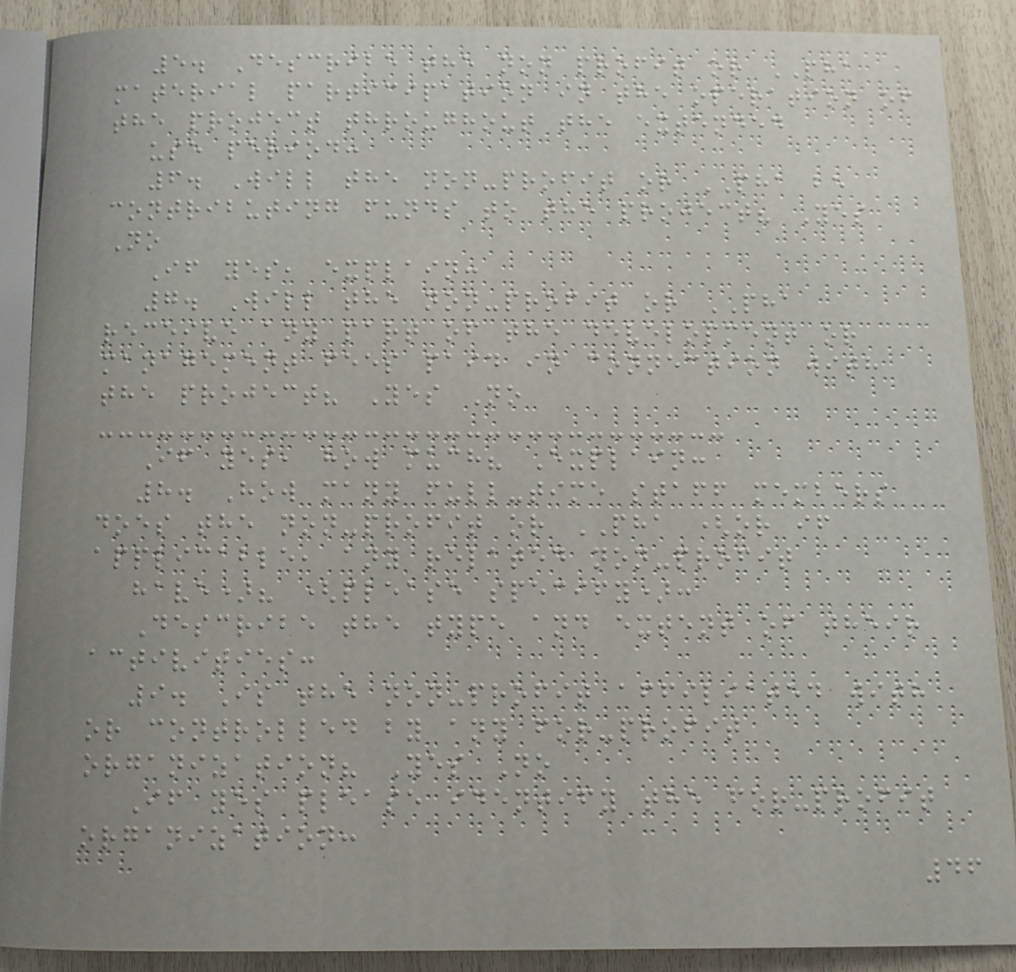5. Describe the non profit or PHA
material participation in the operation of
the project throughout the extended
use period:
6. Will the non-profit or PHA be
contributing funds to the project? Yes
No
If yes, explain:
7. Will the non-profit or PHA
receive any part of the development or
management fees paid in connection with
the project? Yes No
If yes, how much? Explain:
8. How many full-time staff members
does the non-profit or PHA (or if
applicable, any related non-profit
have)? (please specify):
Describe the type and extent of their
activities:
9. Is the non-profit affiliated with
or controlled by any for-profit
organization? Yes No
If yes please identify the for-profit
organization:
46
